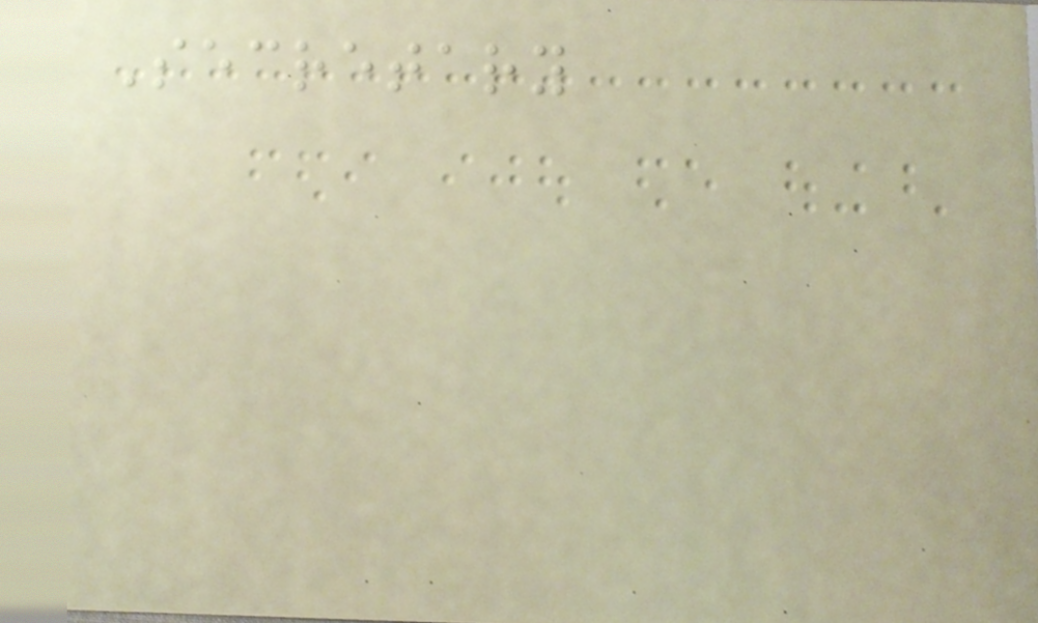Secretary
